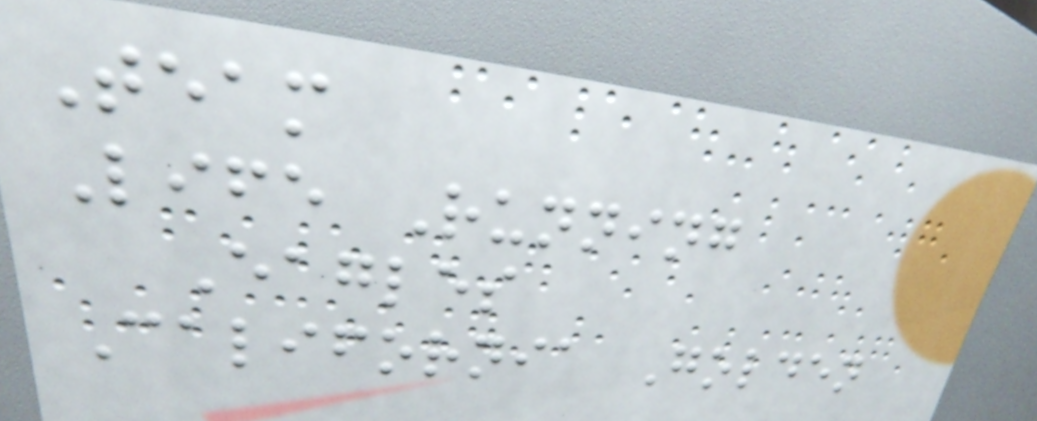Team
Life Running
Eagles
California Golden
